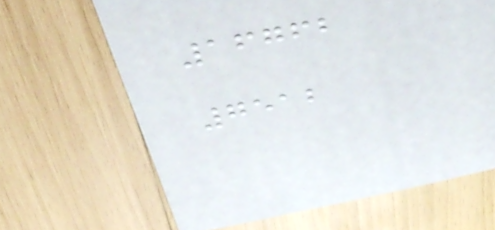16762
7512
